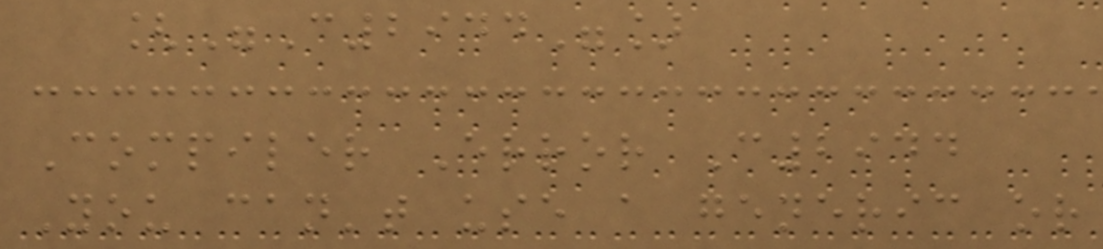["C2944"]
Compiler Error C2944
You can't use a generic or
